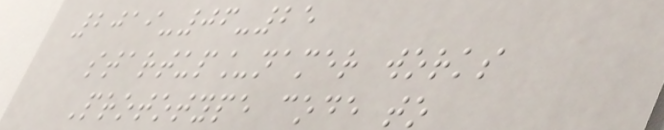2019-06-25
startup_namer works
Prototype code to
